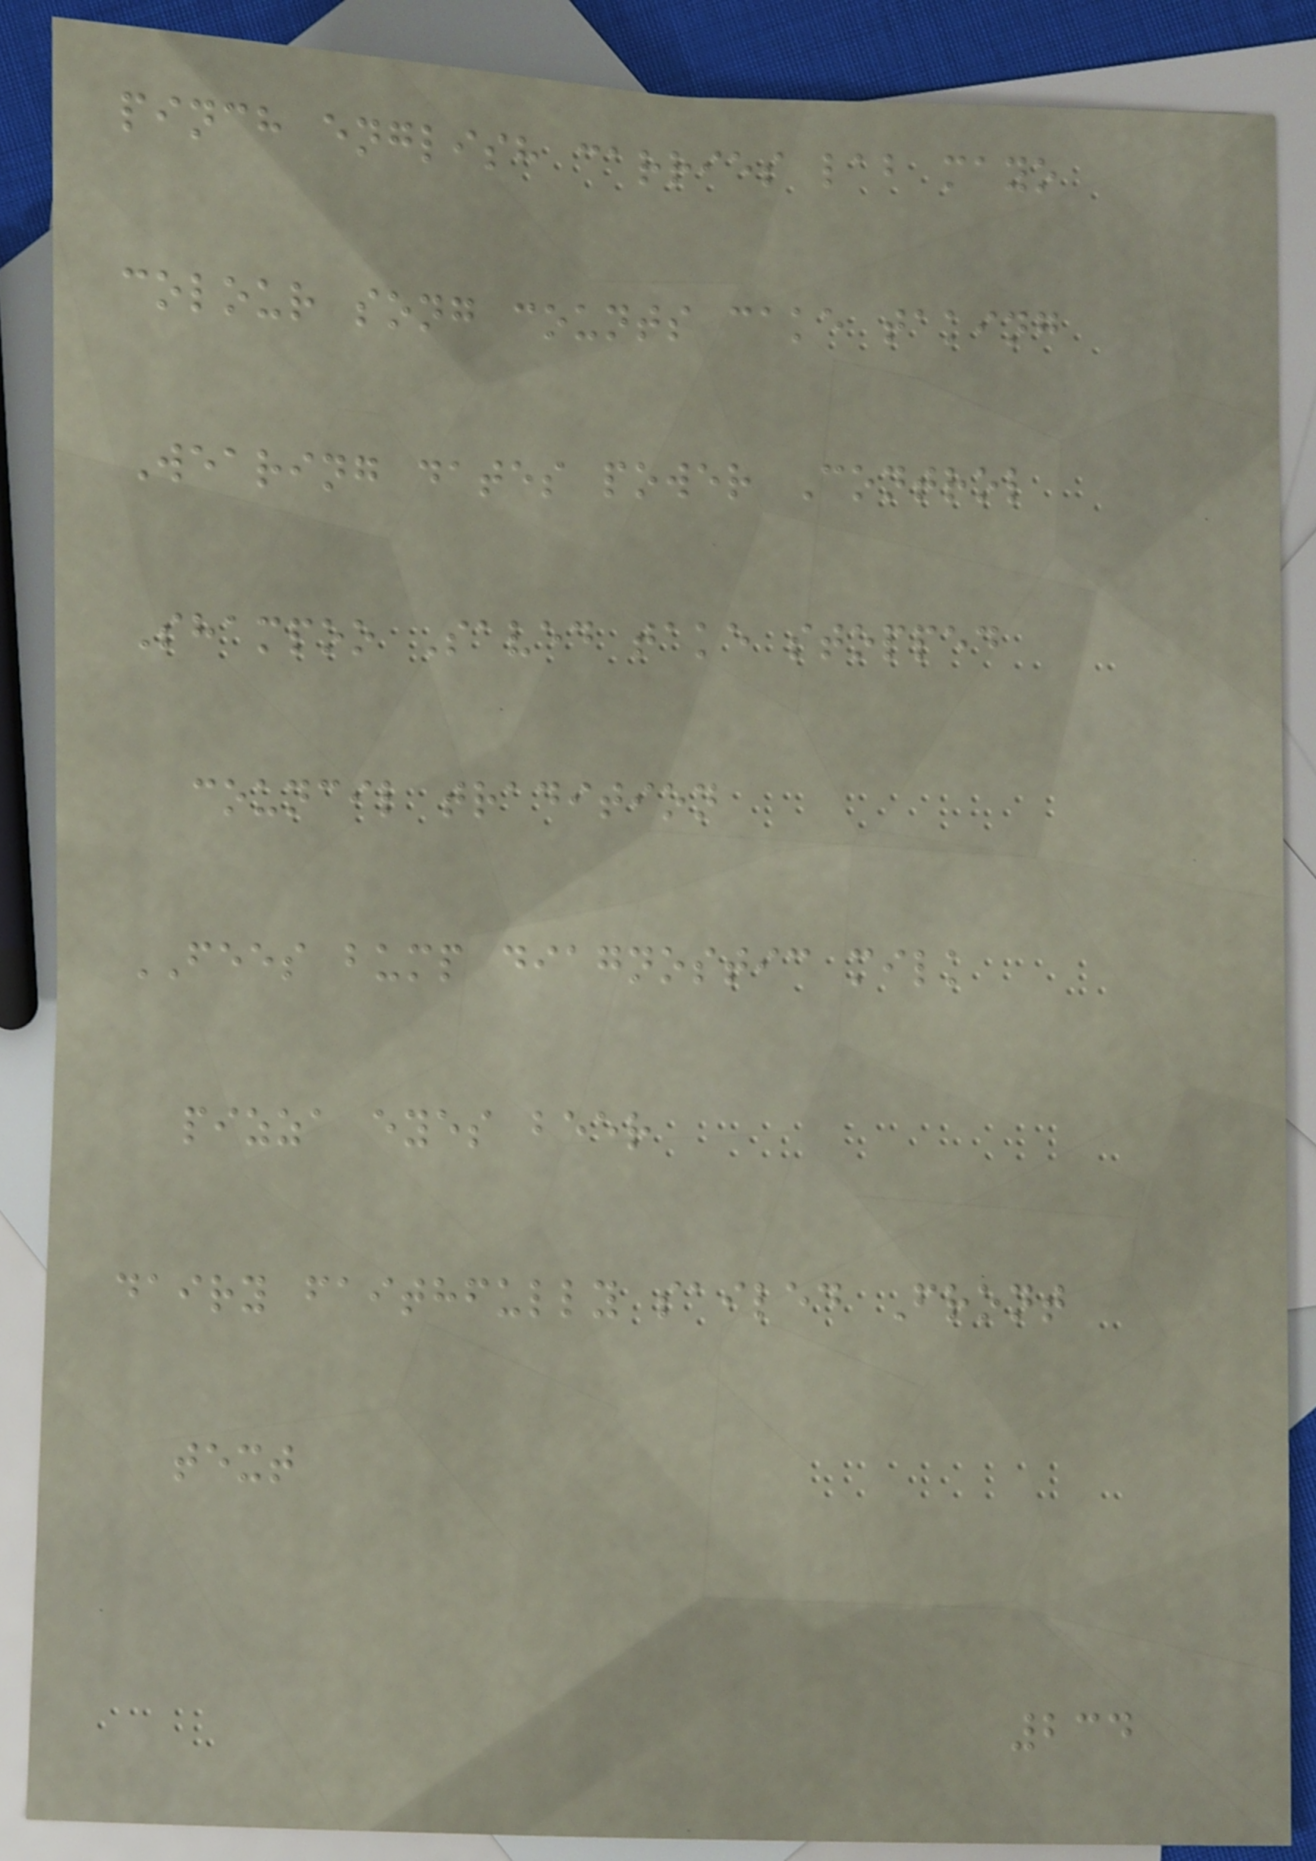pinch english carries lab mayo
colour song counts cake taking
Wearing dates power Control
Shampoo Saved take stopped
council tradition
FEES bump diagnostic milk
pizza eyes beer
dairy faithfully sailed Front
text
234
